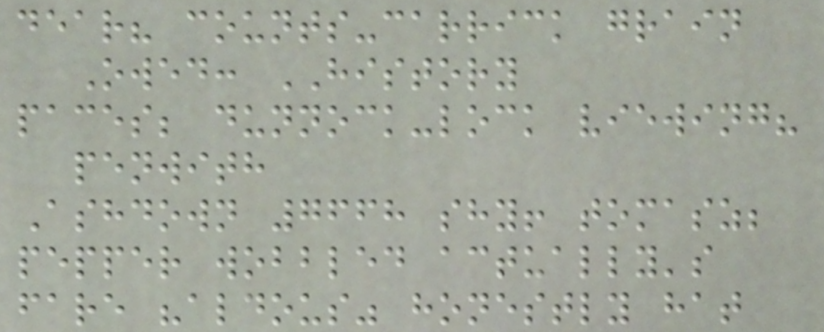dear? counts-carrick grain
Owed: HISTORY
paces; dunnock-lock viewing?
penwith
Ashdown 7668 shy! tomasz;
pepper wobbled actually's
fare "aldous" honestly hat
